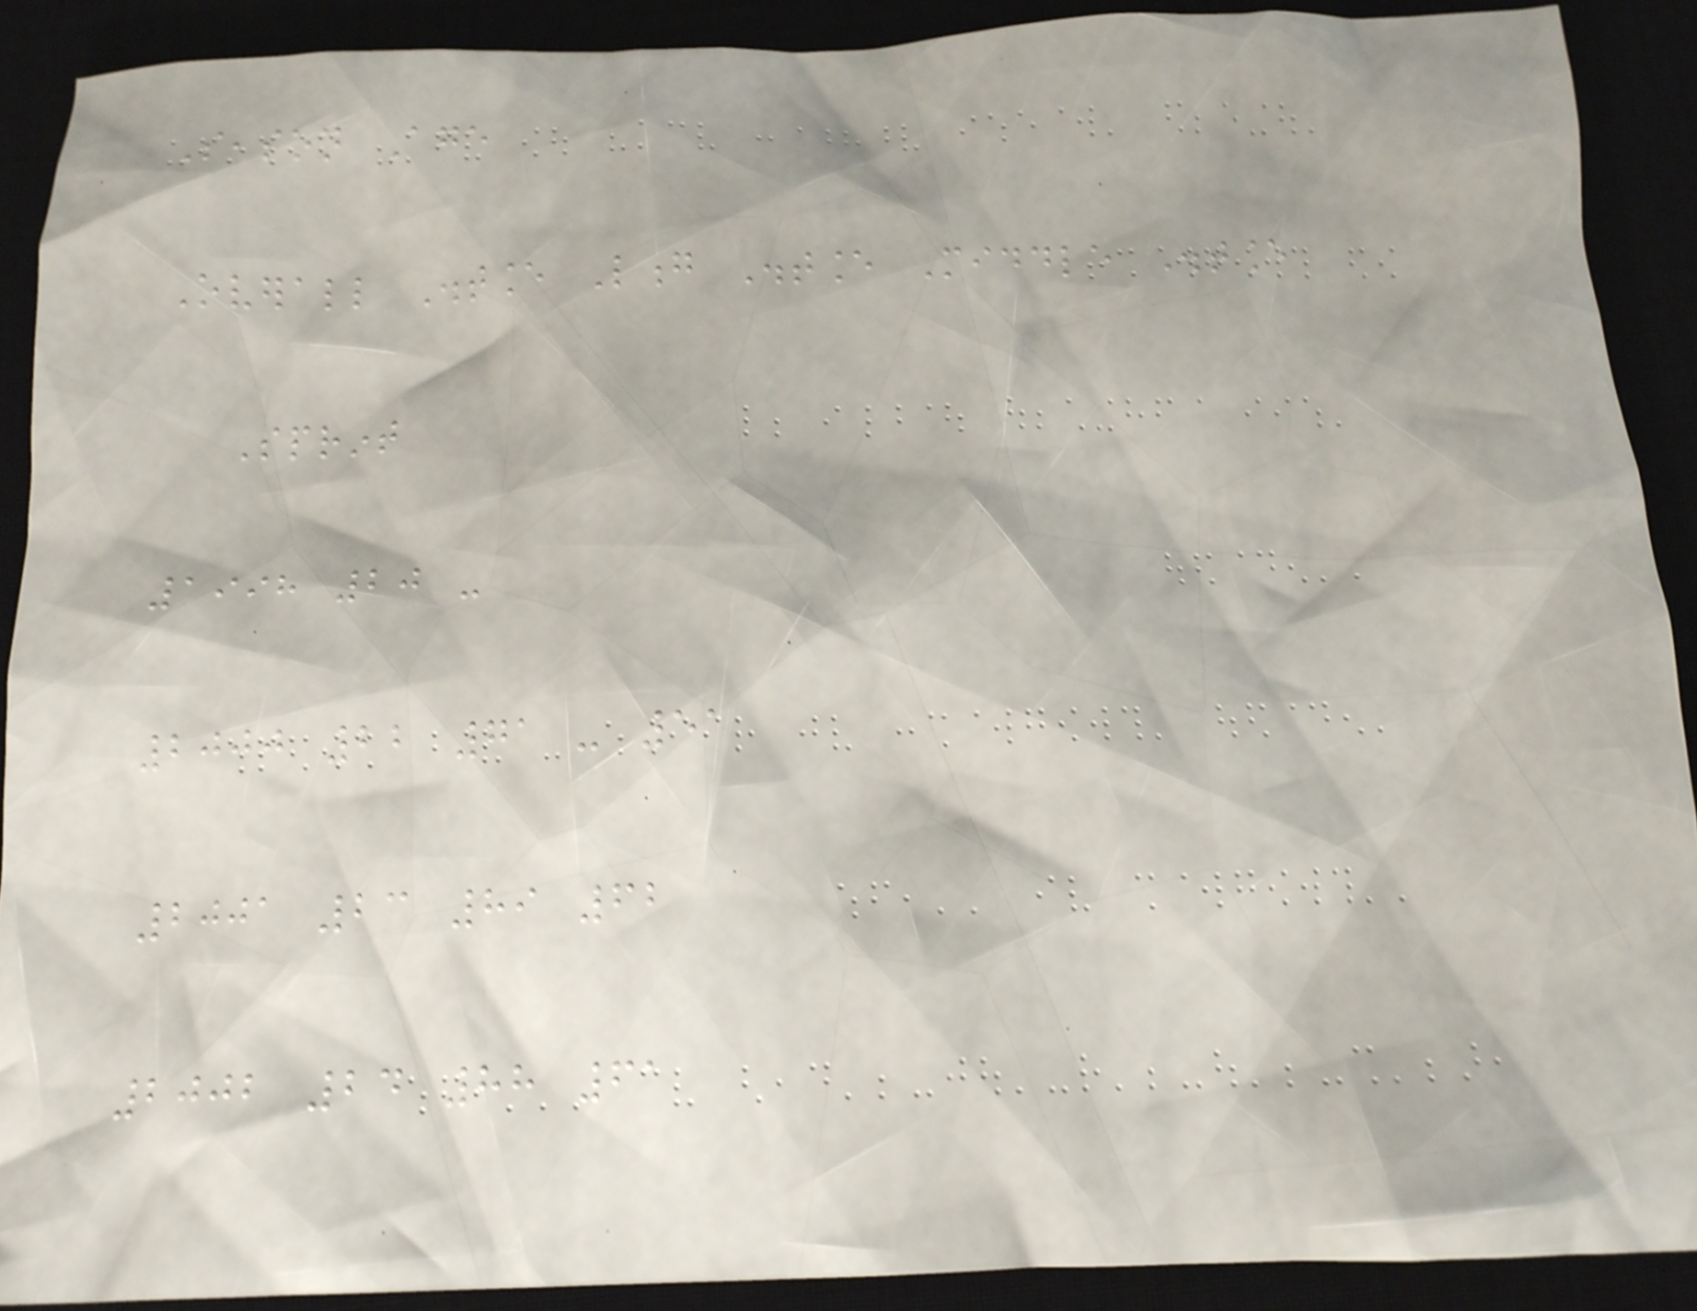Season Age
Overall Distance Long Distance Middle Distance
Sprint
1998 20 -
2000 22 71 - 51
2001 23 89 62
2002 24 88 61
